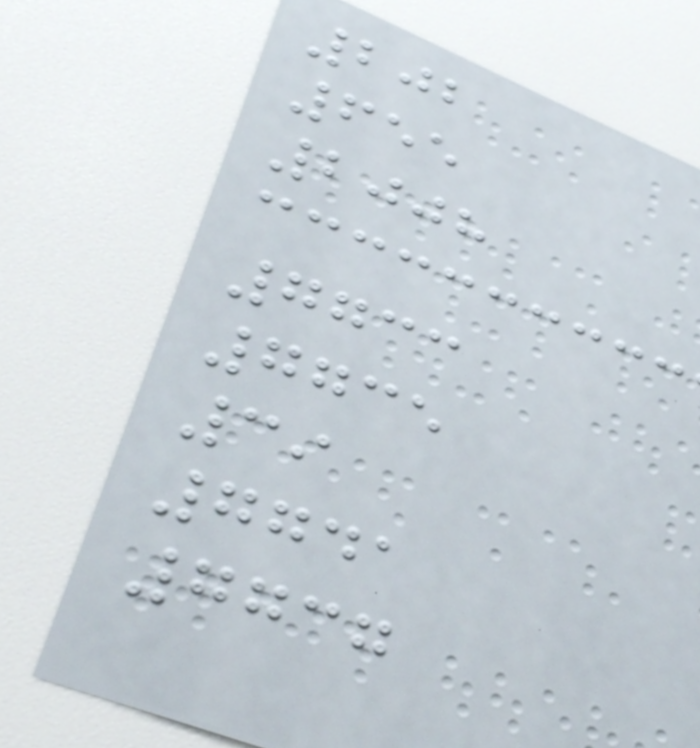202
655
2008
7733
7735
39
7741
7737
